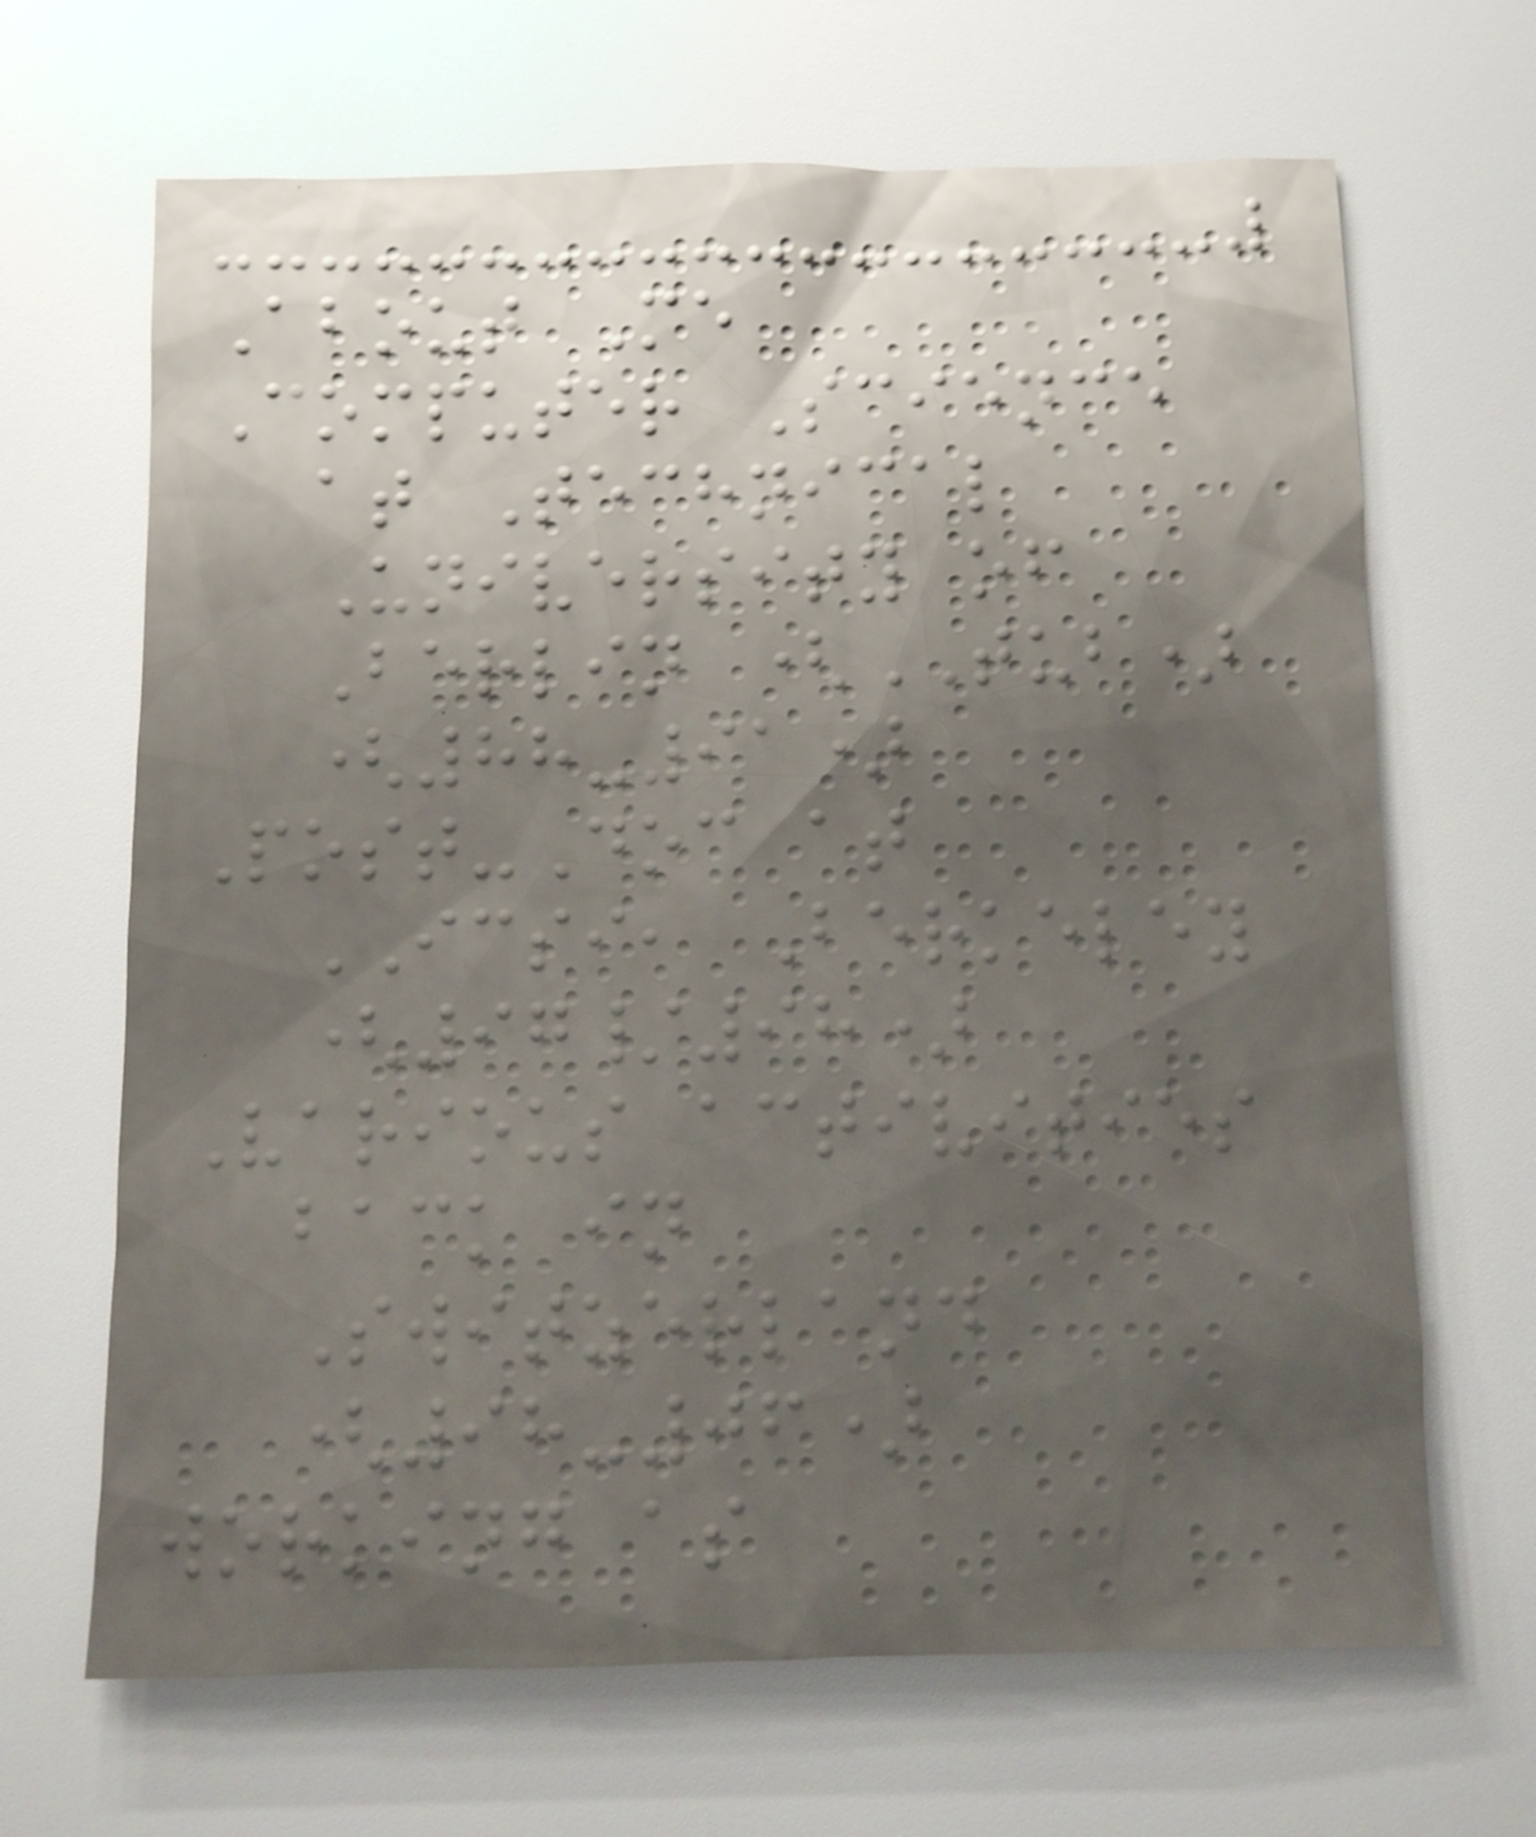About Me
Computer Science
at Technical
University of
Berlin (TUB)
(88-91)
Post-Doc at
ICSI, Berkeley
(97/98)
Various activities
back in
Switzerland
(98-06)
working as
